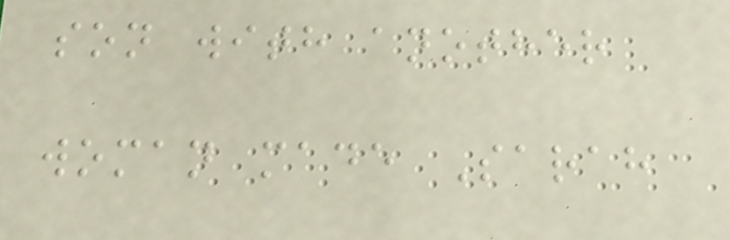son with another
woman made Sarah
